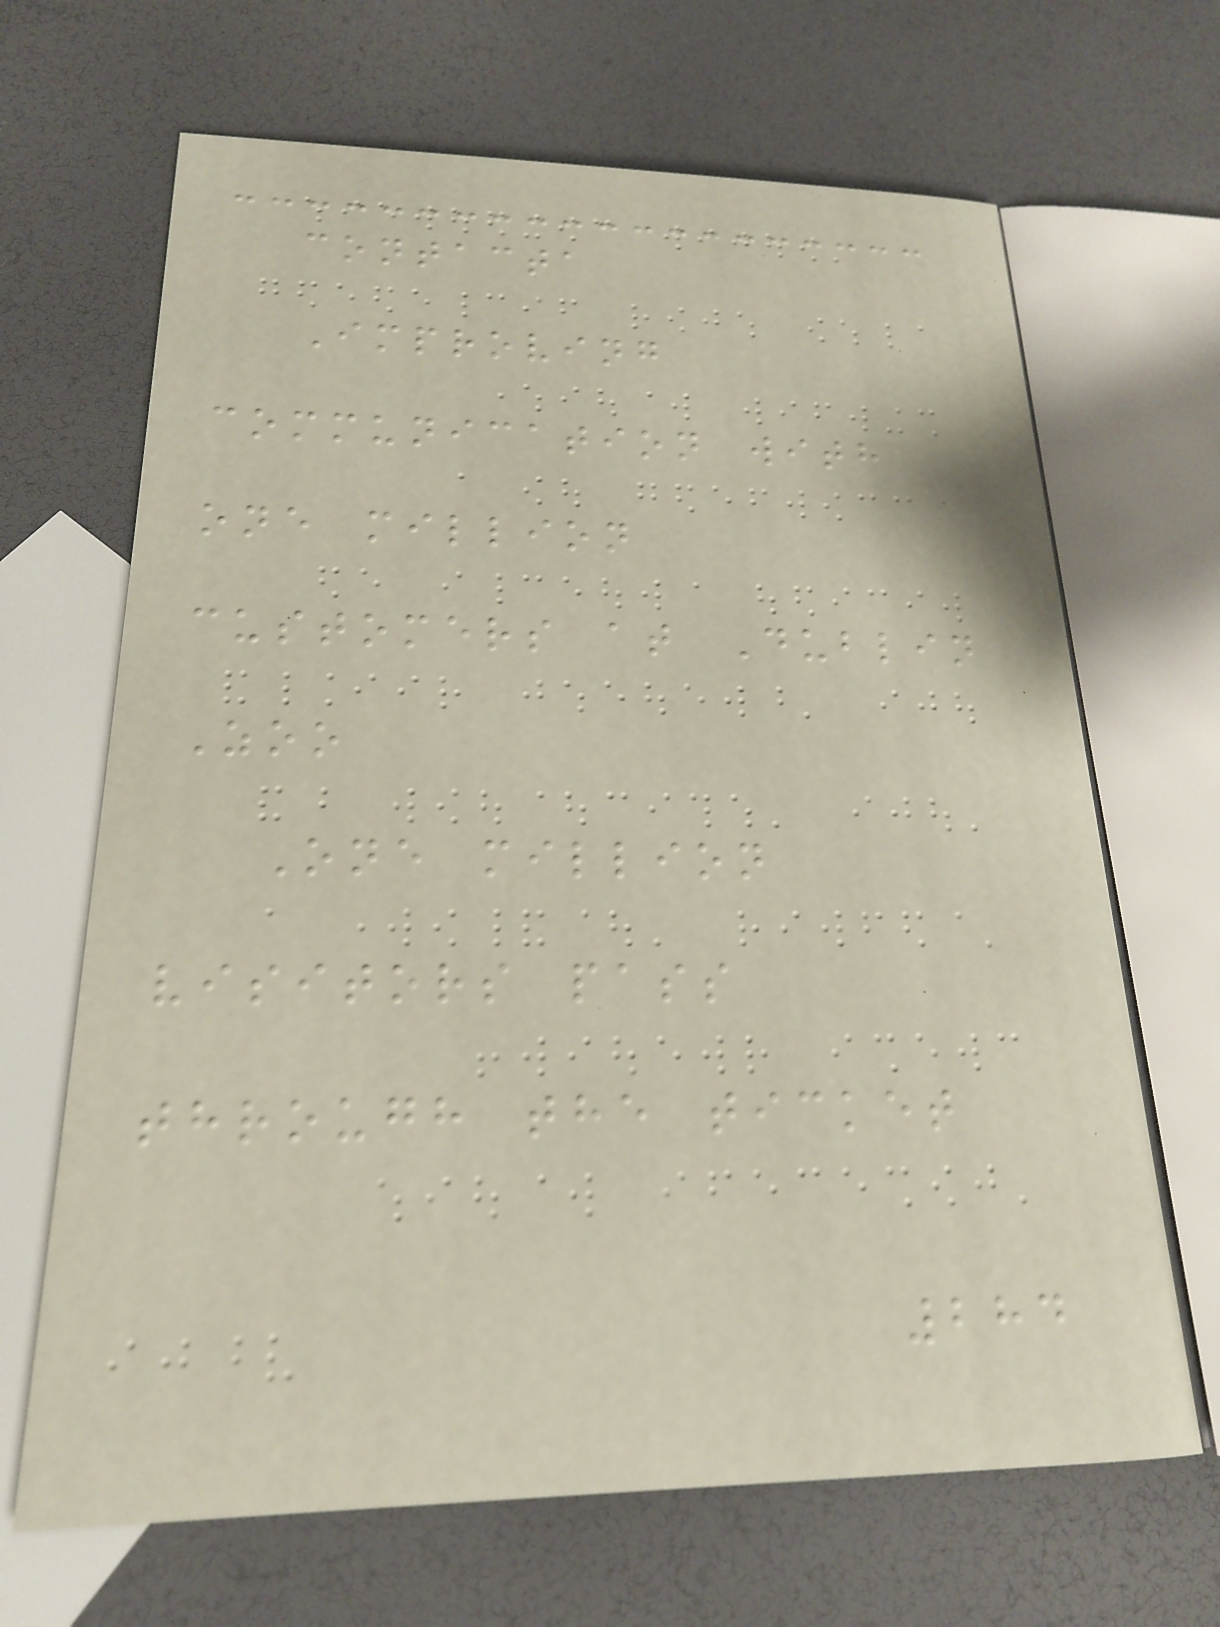contacta
Improving
communication with
one million
customers at Dublin
Zoo
One million
visitors pass
through the ticket
284
